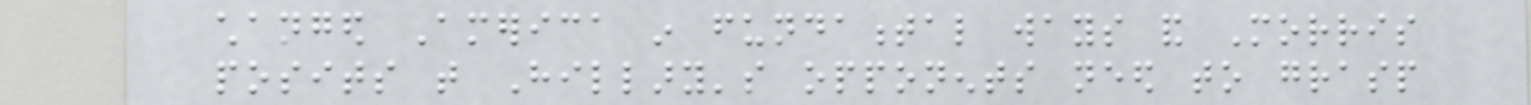changed America in fundamental ways and Morris
posits that Hillary's opponents need to grasp
